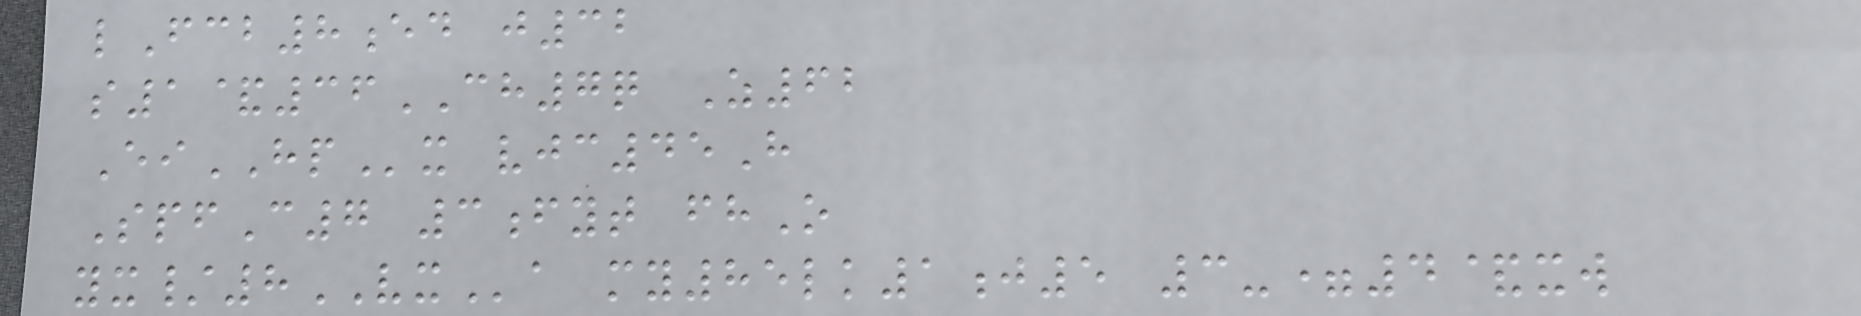lFcb8ed j32
s1&36CH7q Z62
EiHPx vjc45H
SpfC7 3fyt fhO
yx/8VXa my85lk1j5 3-=4&xw
